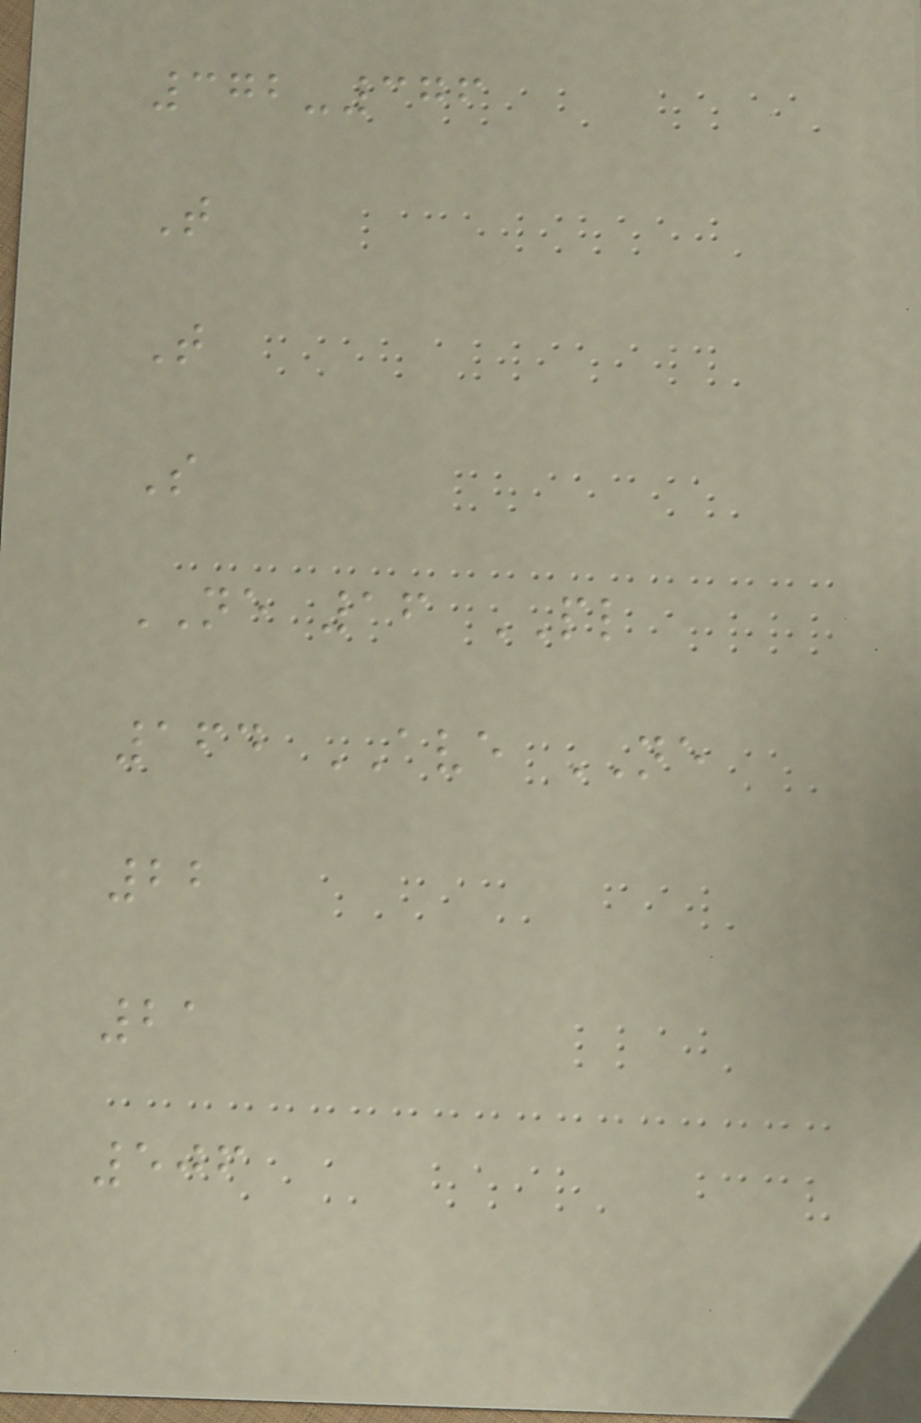372-376
T
T
S
NE 16 PL
164 AVE NE
22
21
506
